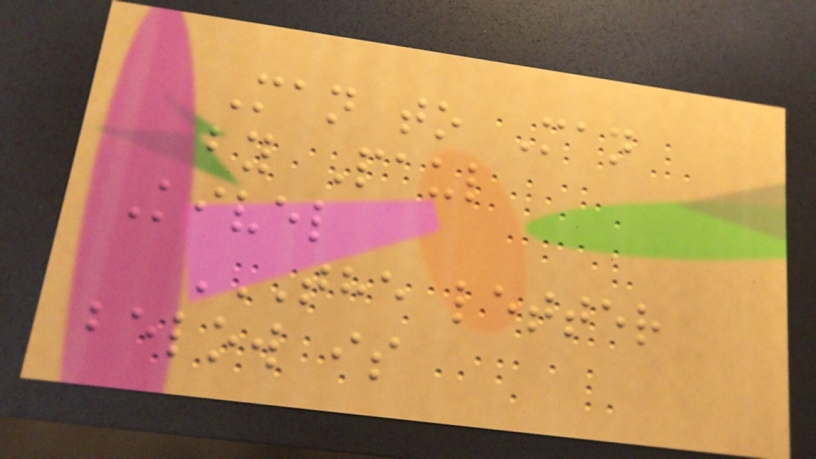Man to Man
by Paul
Kivel
THE LETTER
BELOW IS
